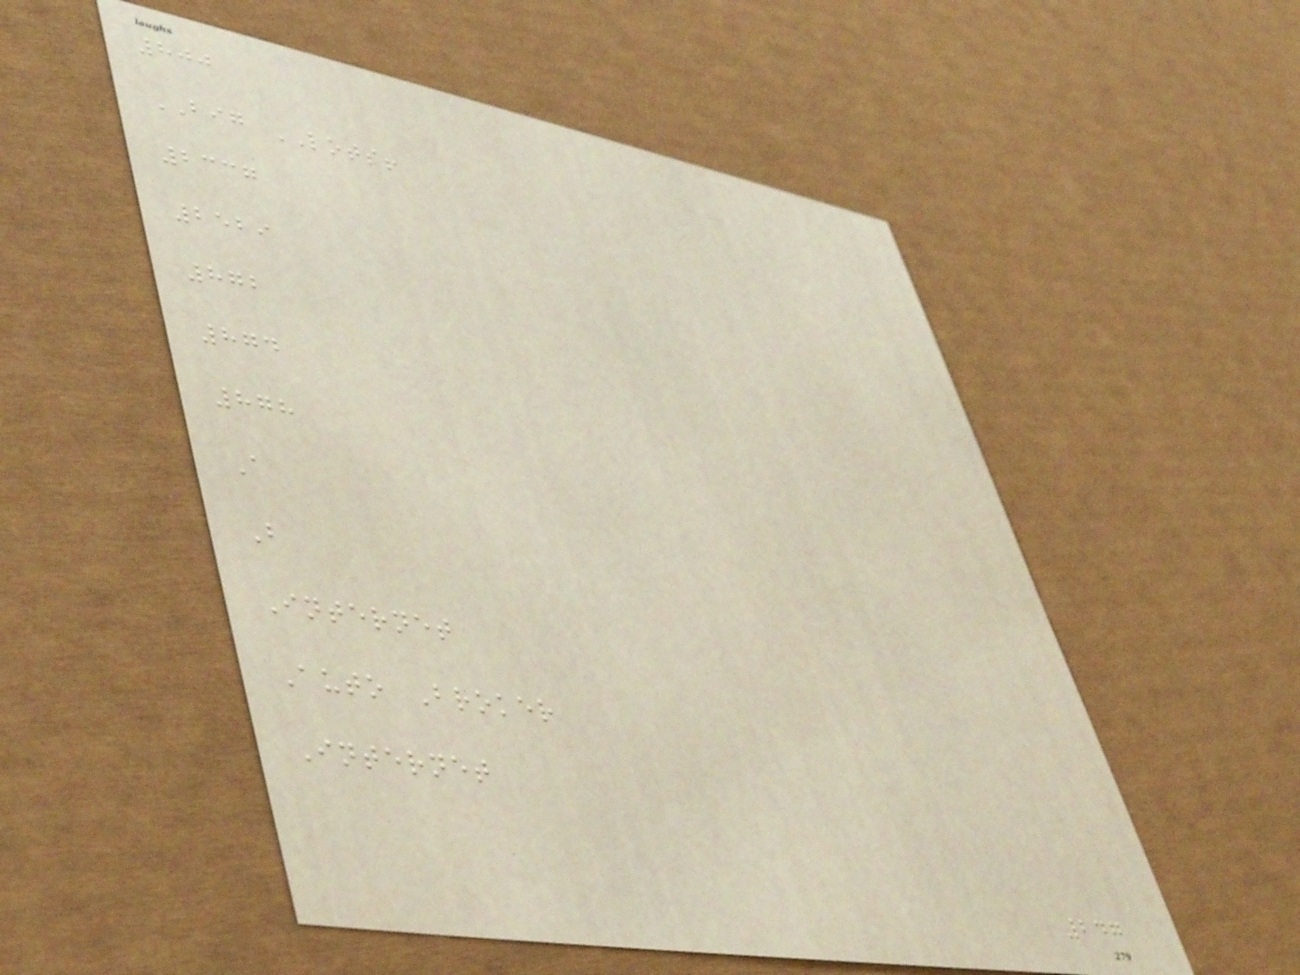800
BIG LOTS!
2337
2529
872
874
878
A
B
Internet
Auto Broker
Internet
247
